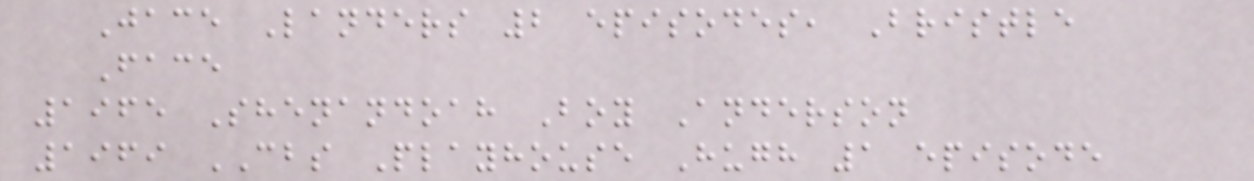Jace Landers 2 episodes, Bristle
Face
1965 Shenandoah Boy Anderson
1969 CBS Playhouse Hugh 1 episode
